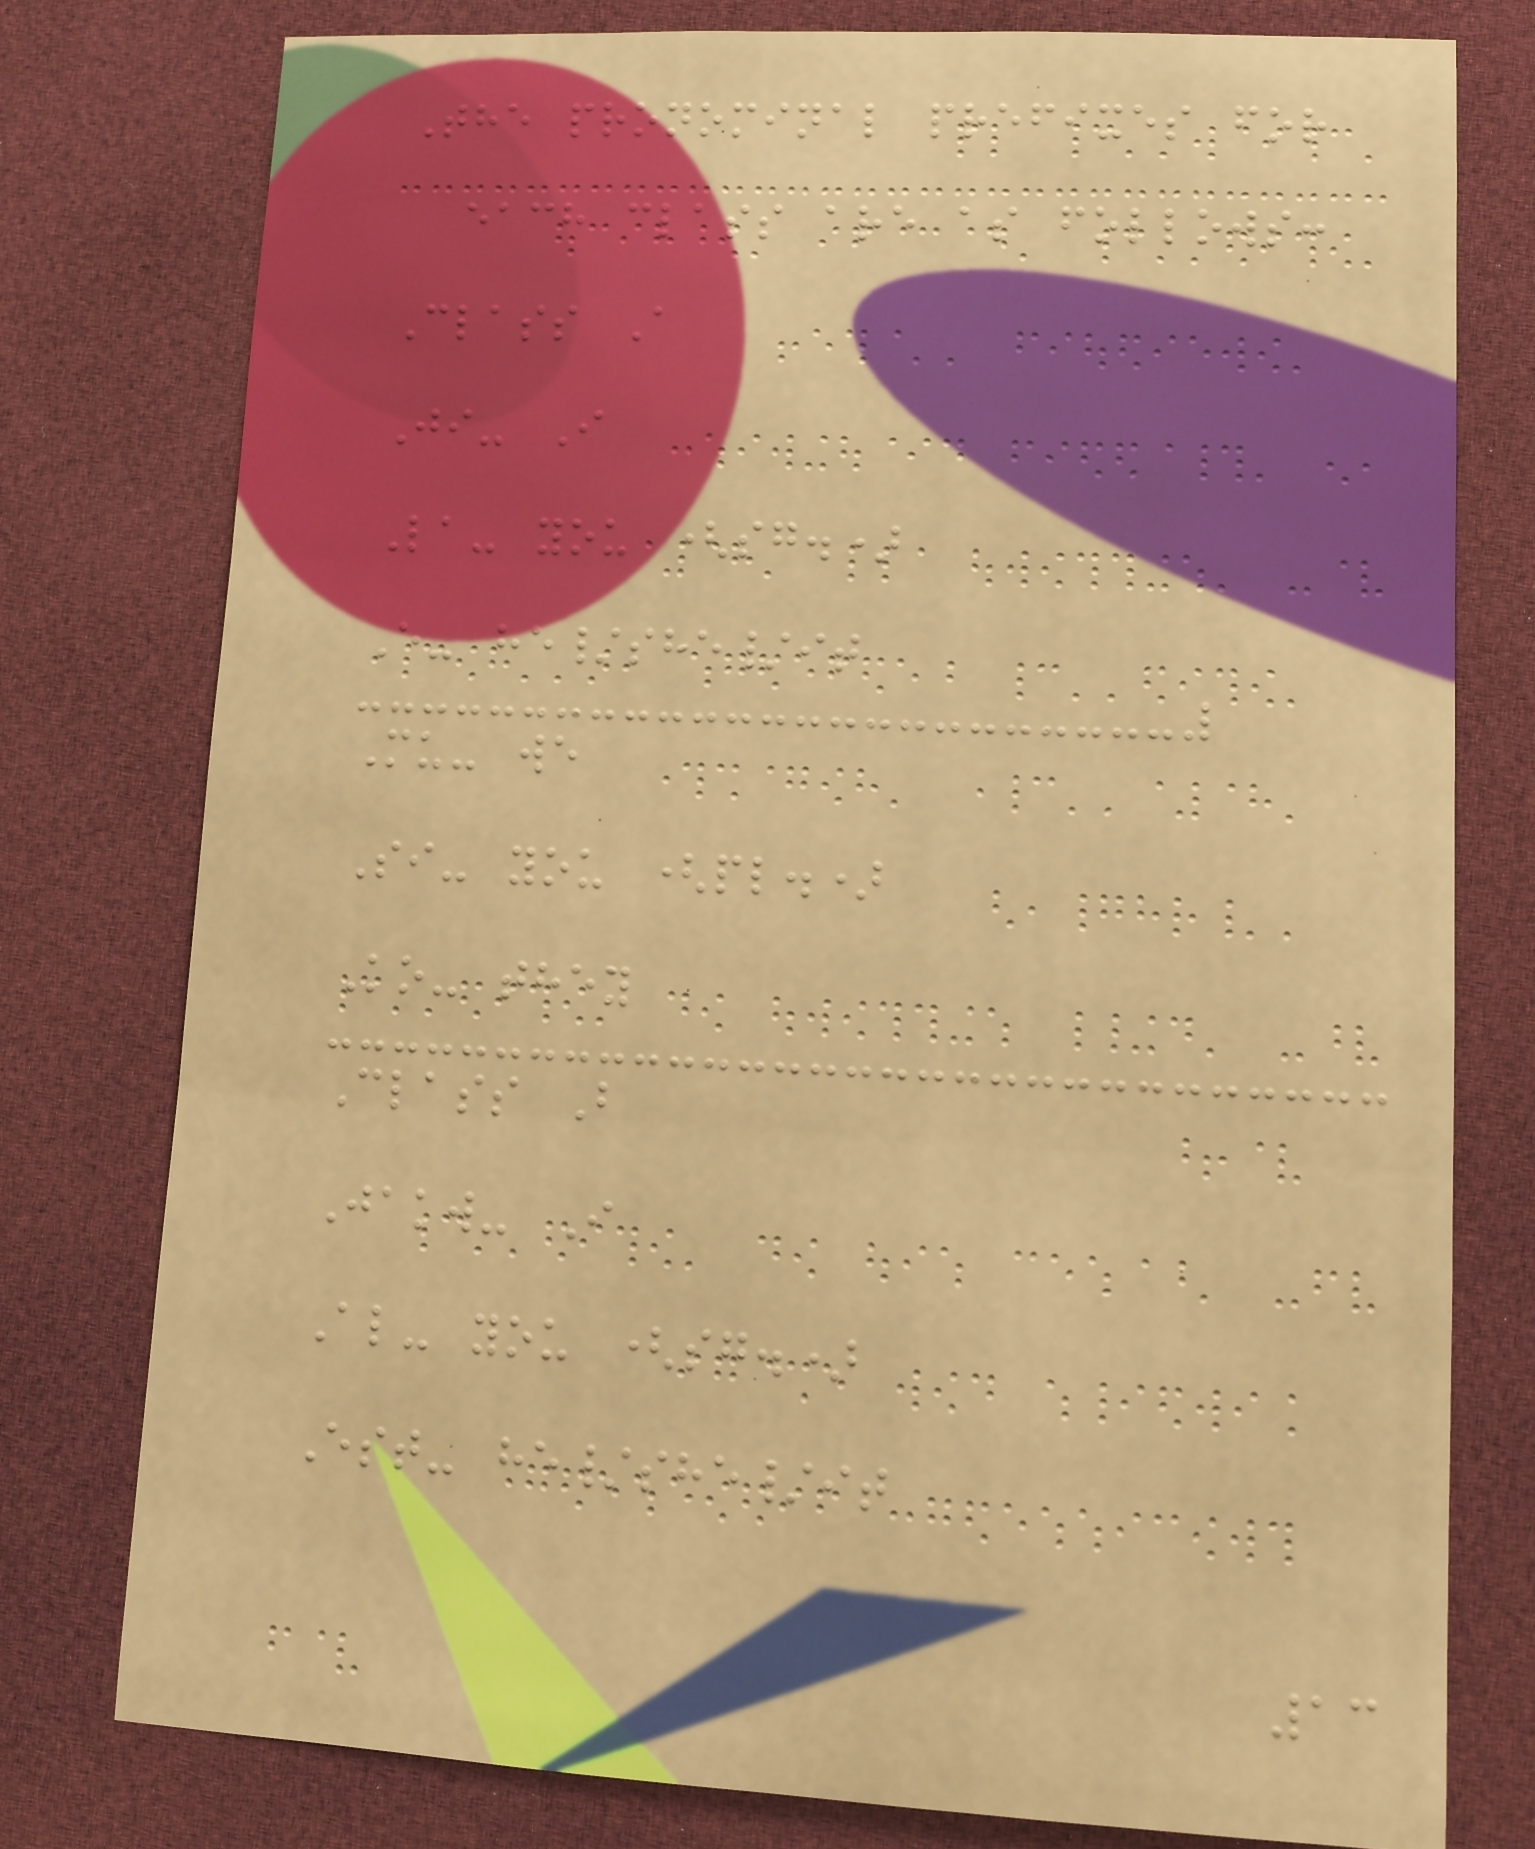The pronominal prefixes for
each class are as follows:
Class A
Ji- I
La- you (sg.)
E- he/she/it
Mu- we
Si- you (pl.)
Ko- they
Class B
Jakw- I
Al- you (sg.)
Est- he/she/it
13
